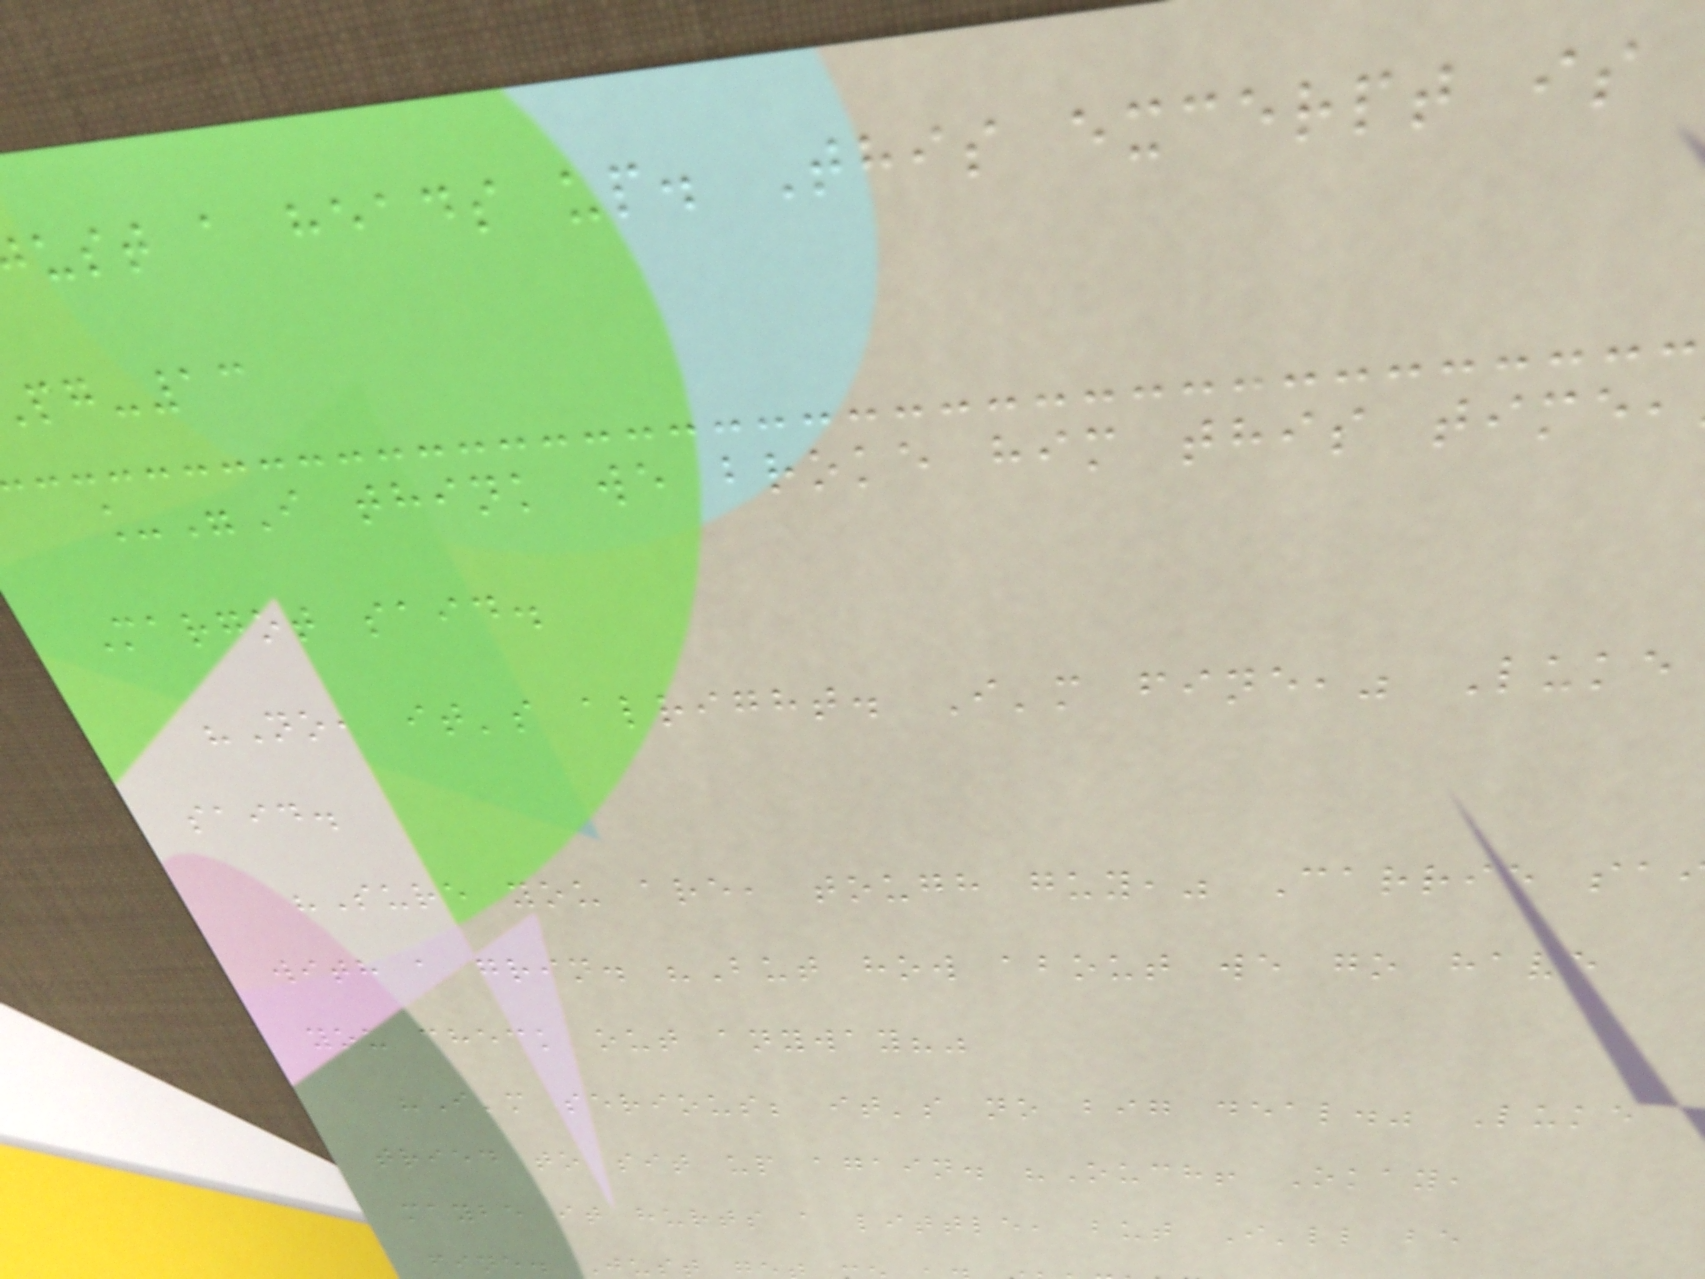ust a heads up. This excerpt is
pg-13
_"I think we broke him this time,
Margot said.
"No, it's alright. I'm fine," Luke
said.
"Sure you are, tough guy," Carrie sa
with a grin. "But how about we go have
you check out anyway?"
"I'm serious; it's no big deal." Luke
tried to sit up again. "Ouch! Okay,
maybe it hurts a little, but I'll be
fine. Just
